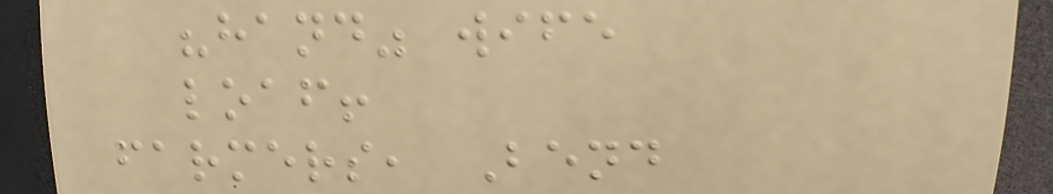"hand" wife
loaf!
farmers, Bend
